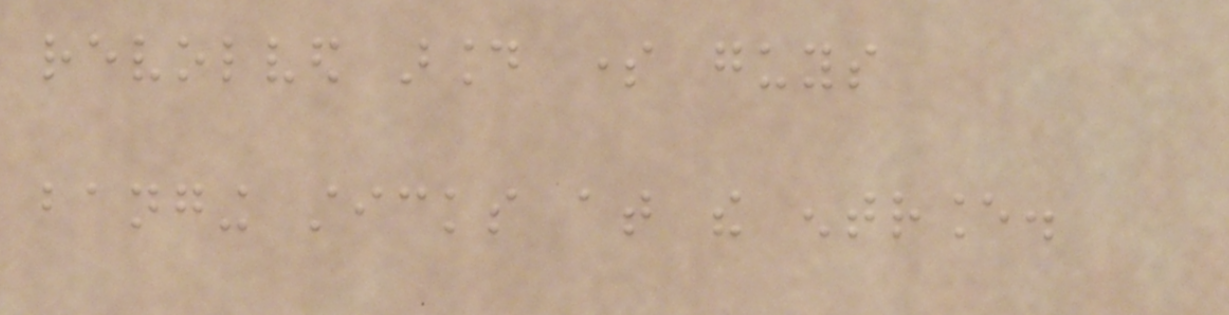revolved around some guys
banging sticks at the entrance.
